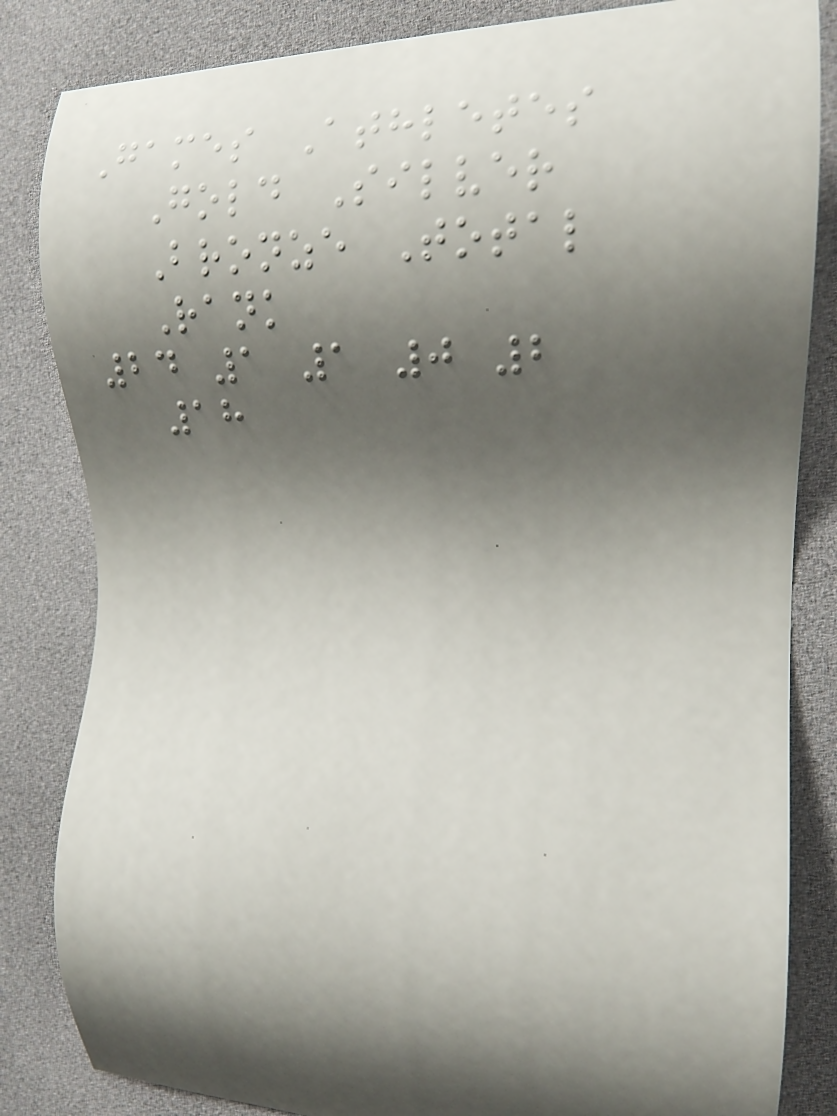Games Athletes
Gold Silver
Bronze Total
Rank
24 1 1 0 2
18
